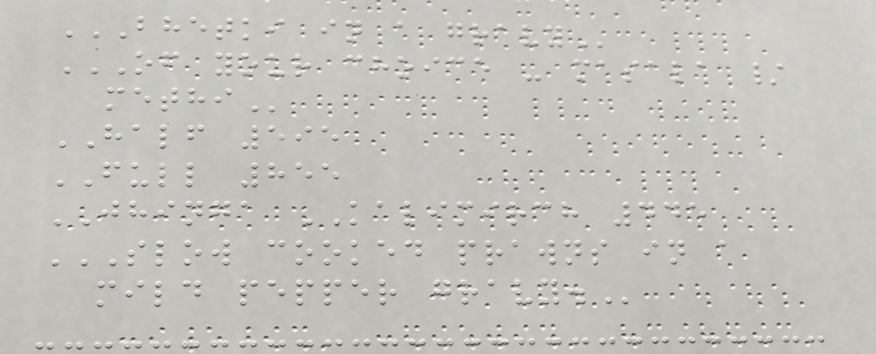BHETKI IN A GRAVY
OF YOUR CHOICE - MASALA /
METHI
HALF 595
FULL 855
JHINGA KALIMIRCH 445
SLOW COOKED PRAWNS IN A
MILD PEPPER GRAVY.
